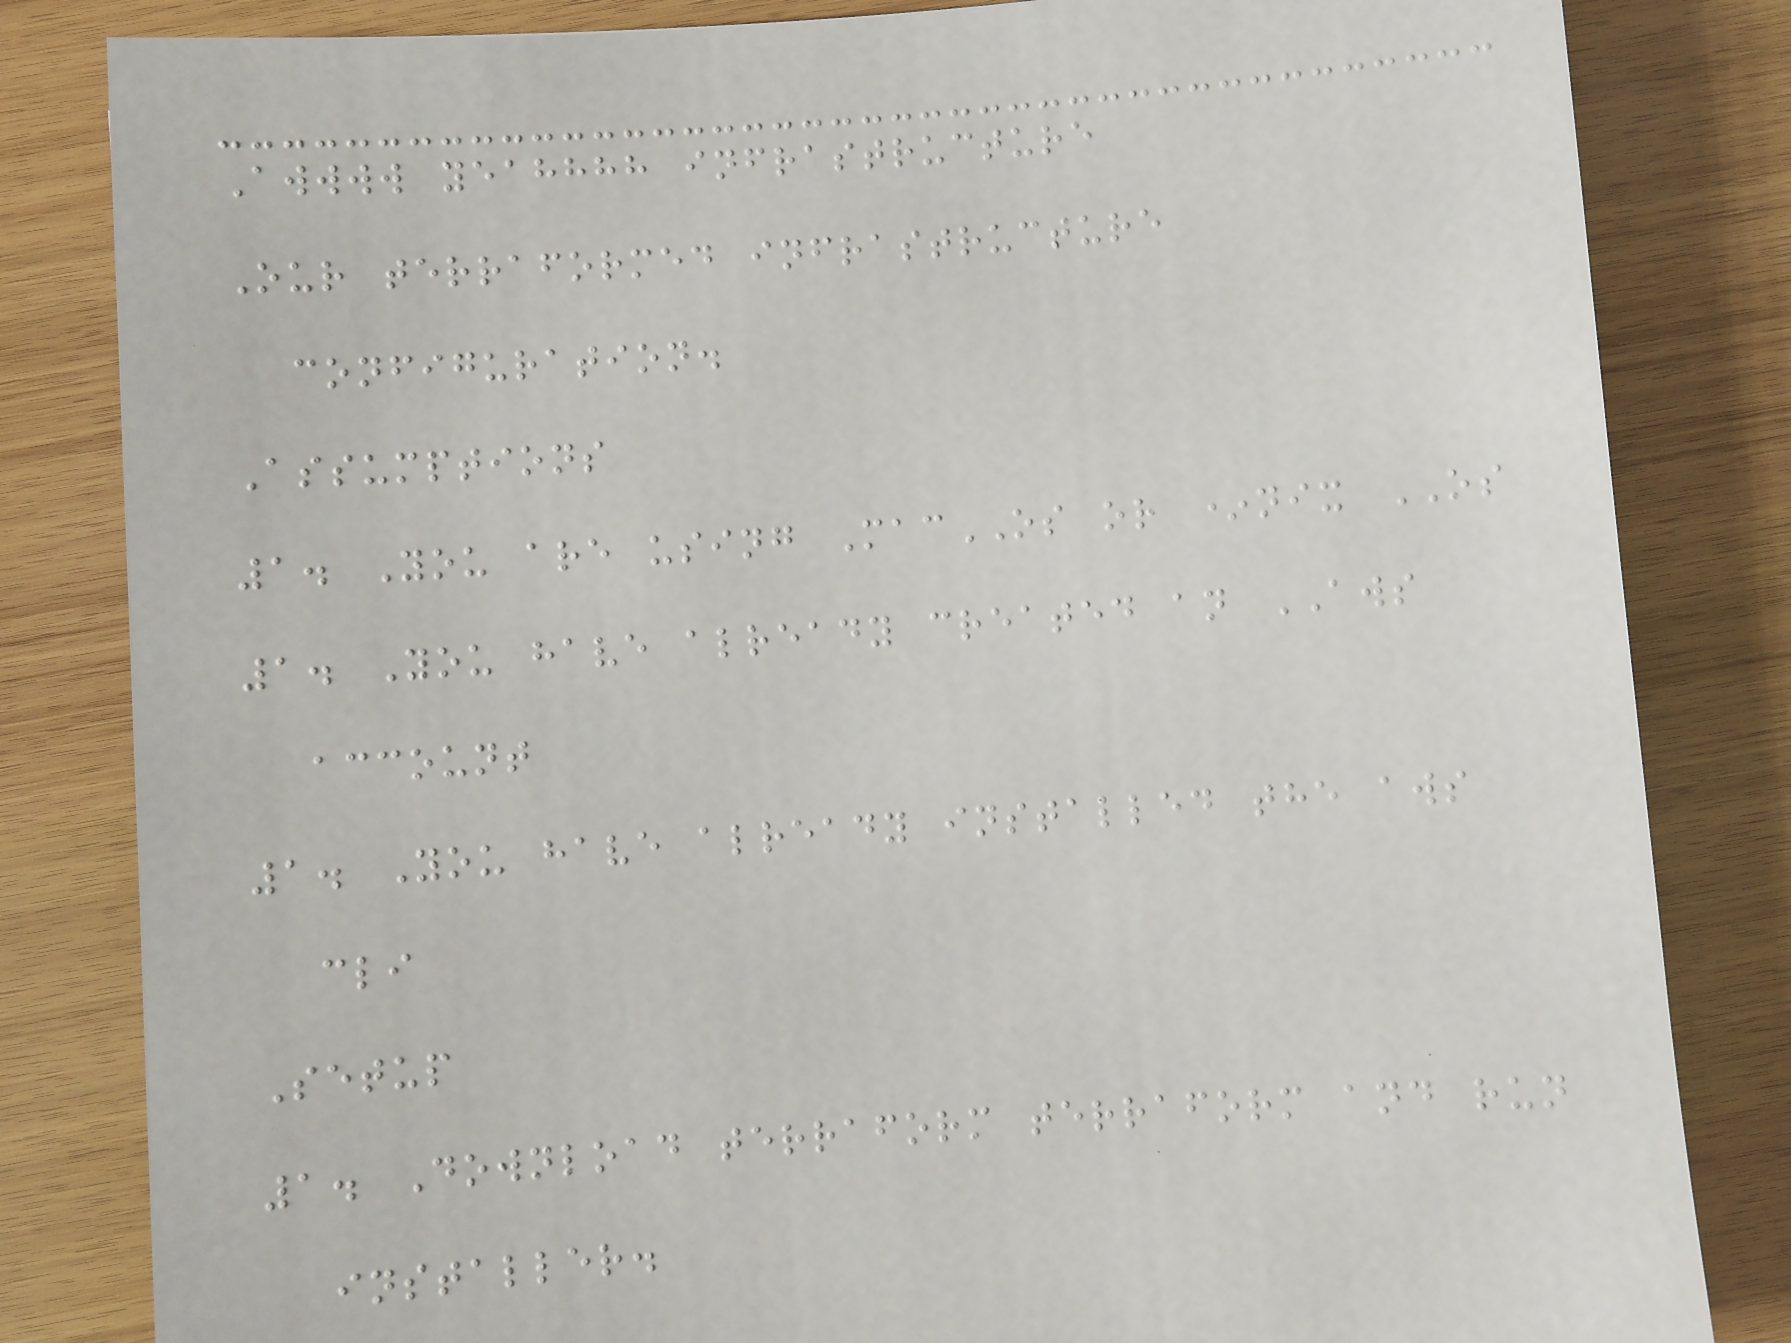Awwww yeahhhh infrastructure
Our terraformed infrastructure
configuration.
Assumptions
1. You are using MacOS or *nix OS
1. You have already created an AWS
account
1. You have already installed the aws
cli
Setup
1. Download terraform terraform and run
installer.
